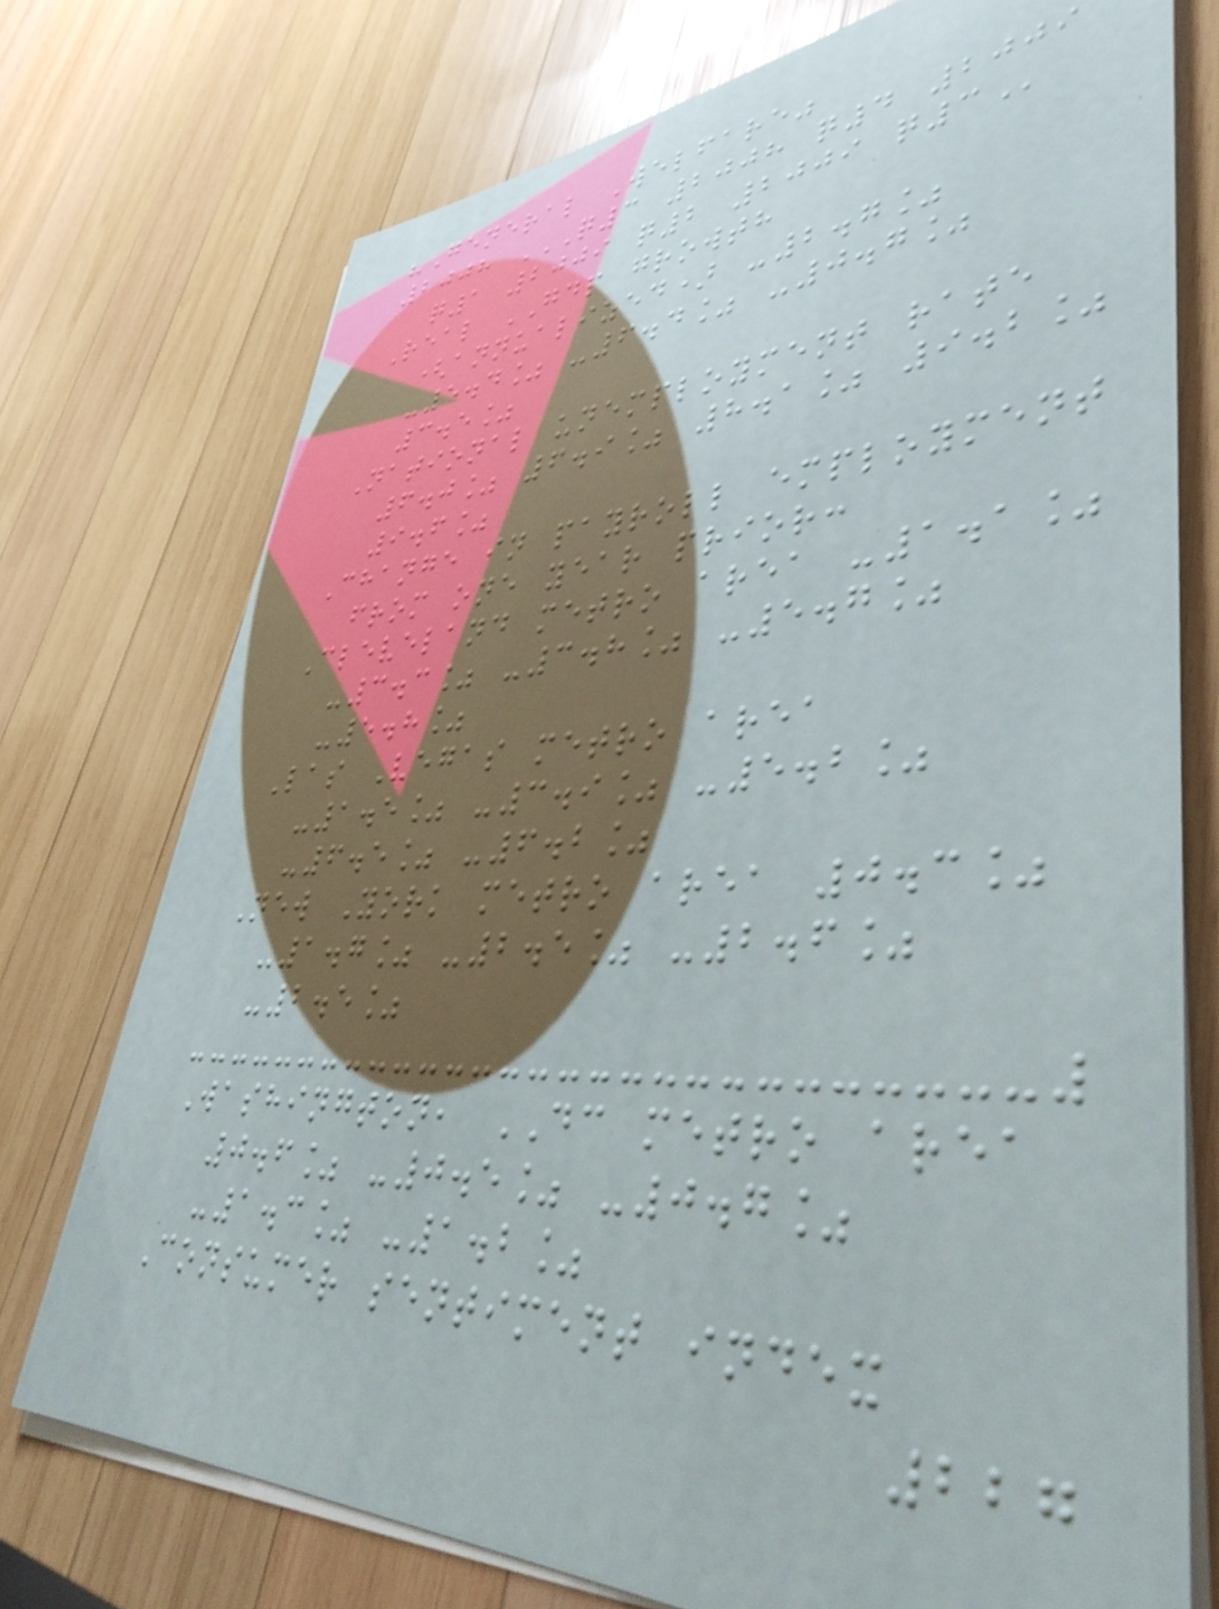"General Welfare"
2008 Q3 2008 Q4 2009
Q1 2009 Q2 2009 Q3
Real GDP growth
(annualized) -2.7%
-5.4% -6.4% -0.7%
3.5%
National unemployment rate
6.0% 6.9% 8.1% 9.2%
9.6%
Change in payroll employment
from one year prior:
Cleveland metro area -1.1%
-3.3% -3.8% -5.7%
-5.8%
Las Vegas metro area
-1.5% -3.9% -5.2%
-6.5% -6.2%
New York metro area 0.3%
-1.7% -2.5% -2.6%
-2.5%
Washington, DC metro area
0.6% -0.5% -0.7%
-1.3% -1.2%
Consumer sentiment index
227
